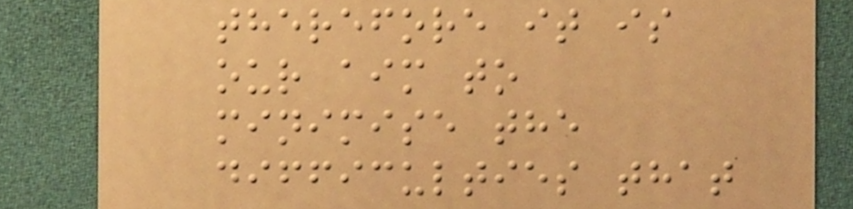therefore it is
our aim to
minimise the
difficulties that
